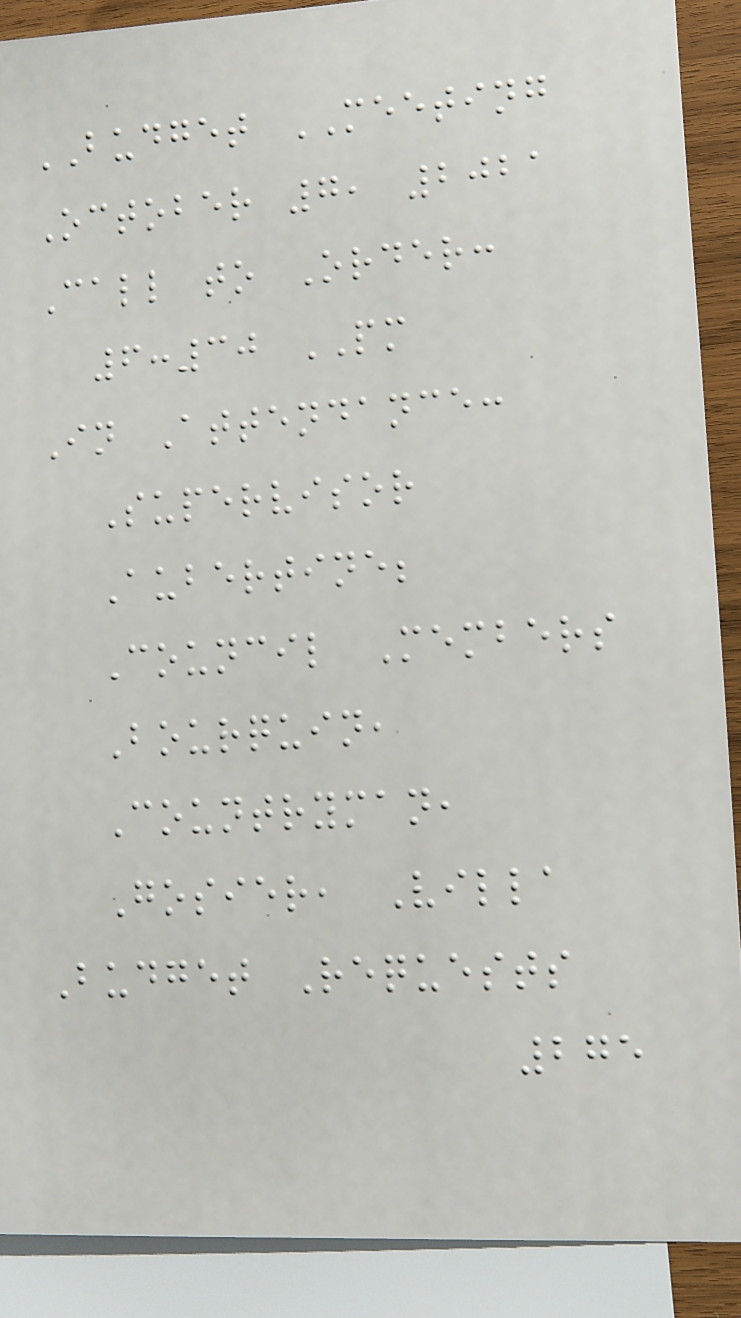BUDGET MEETING
October 7, 2021
Call to Order:
6:30 PM
In Attendance:
Supervisor
Aubertine;
Council Members
Bourquin,
Countryman,
Gosier, Villa
Budget Requests
275
